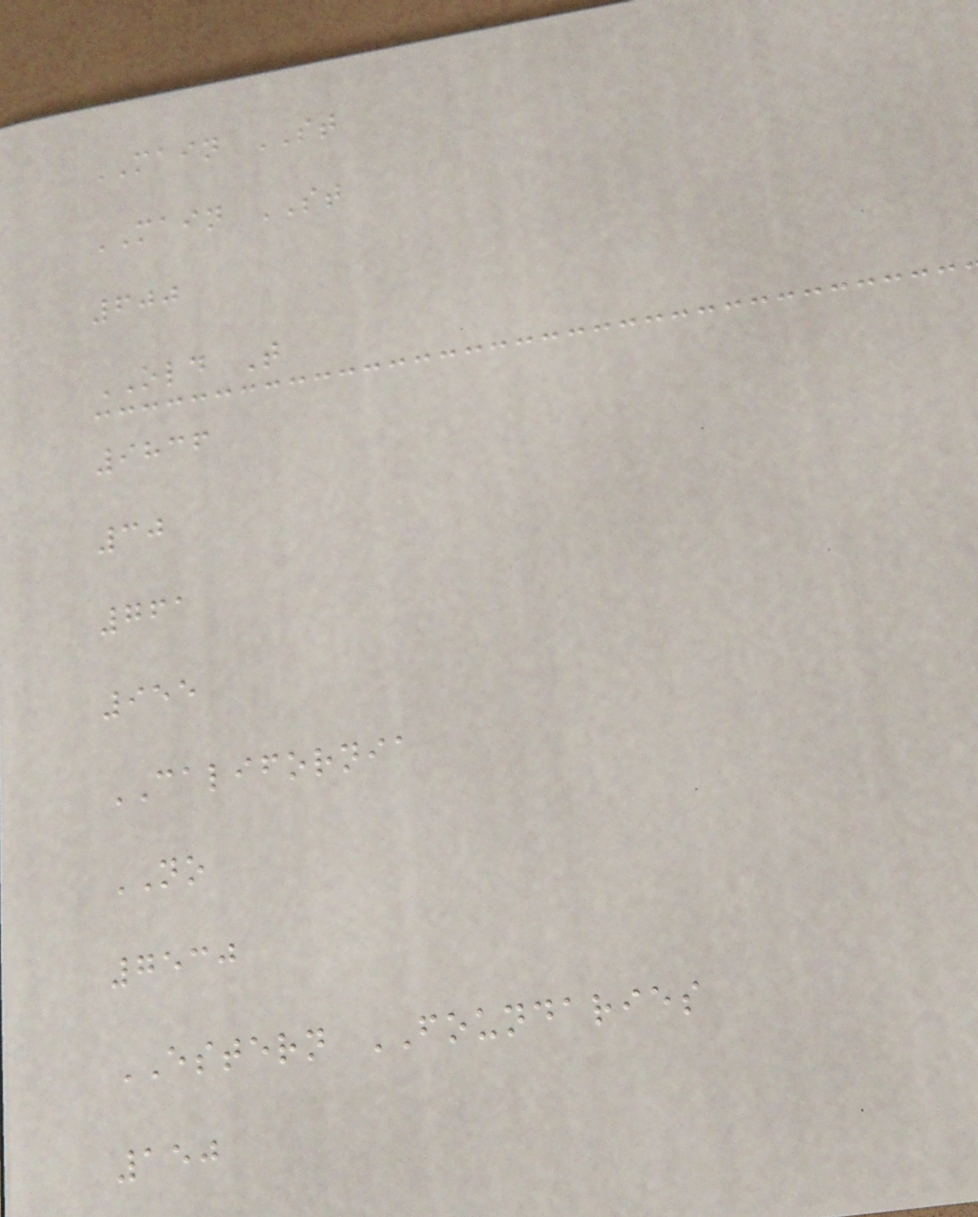MAIN ST
MAIN ST
600
OLD T
9836
30
761
955
CALIFORNIA
NO
7530
ESTERN FOUNDARIES
150
